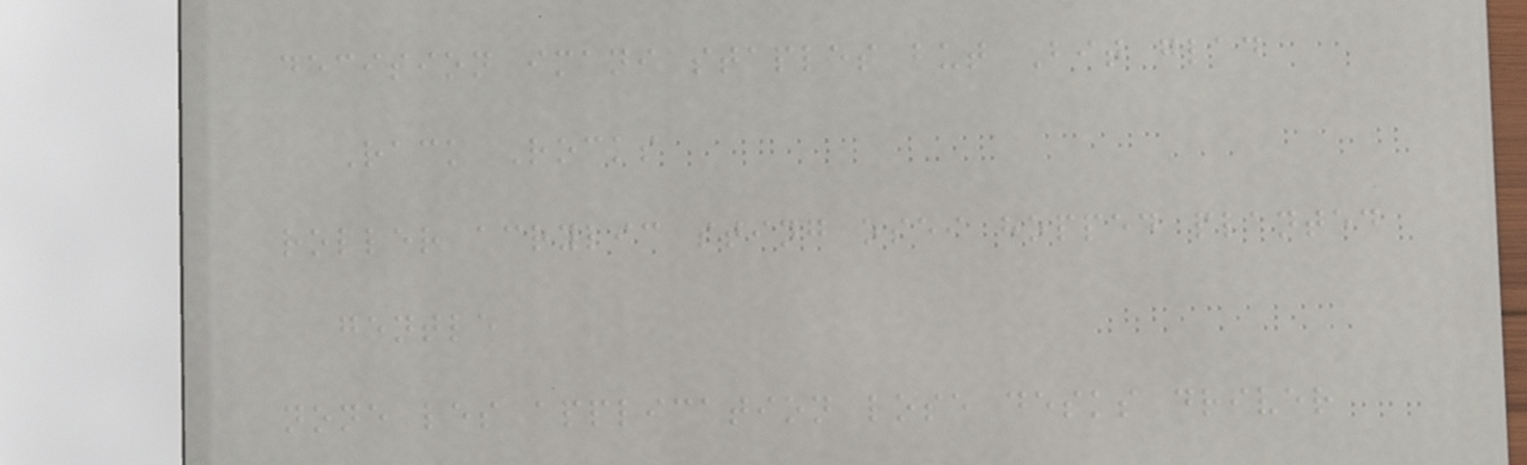decision imani staples but Bit glad
Rack Rocks
roller acrylic sting osei hopped planted
gentle
none les application lose desks driver
